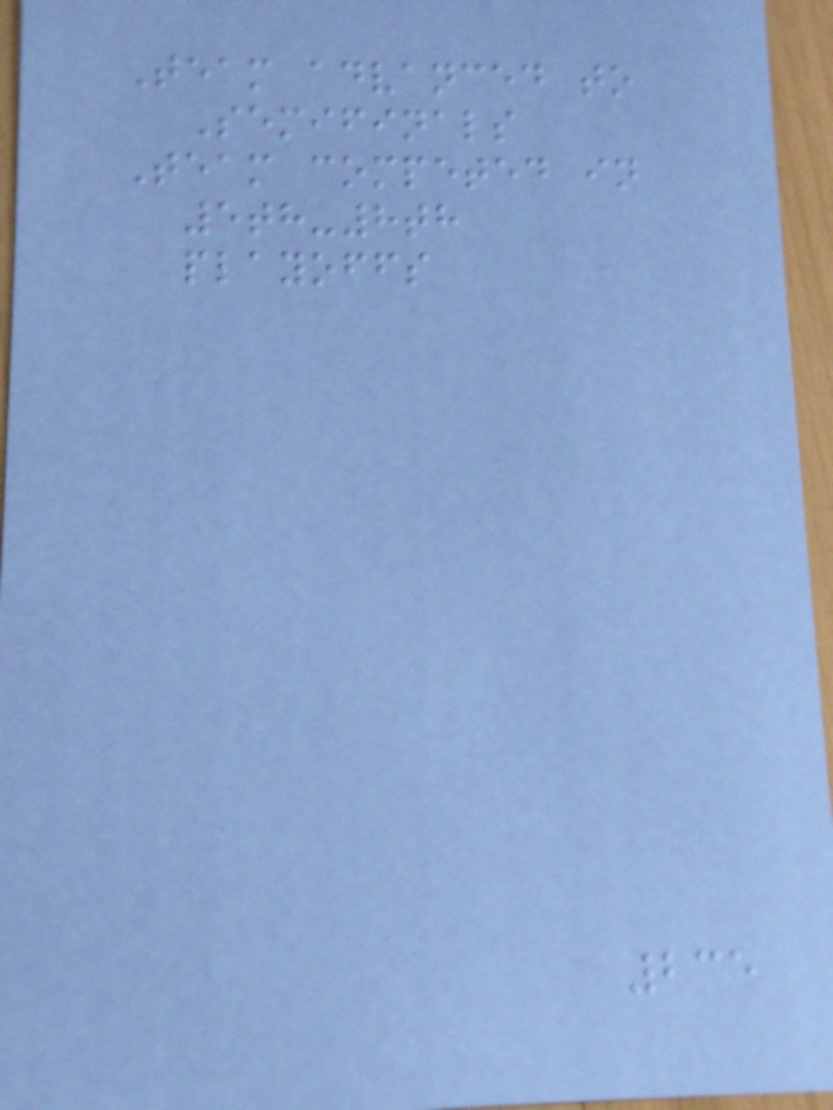Team advanced to
Semifinals
Team competed in
5th-8th
playoffs
235
